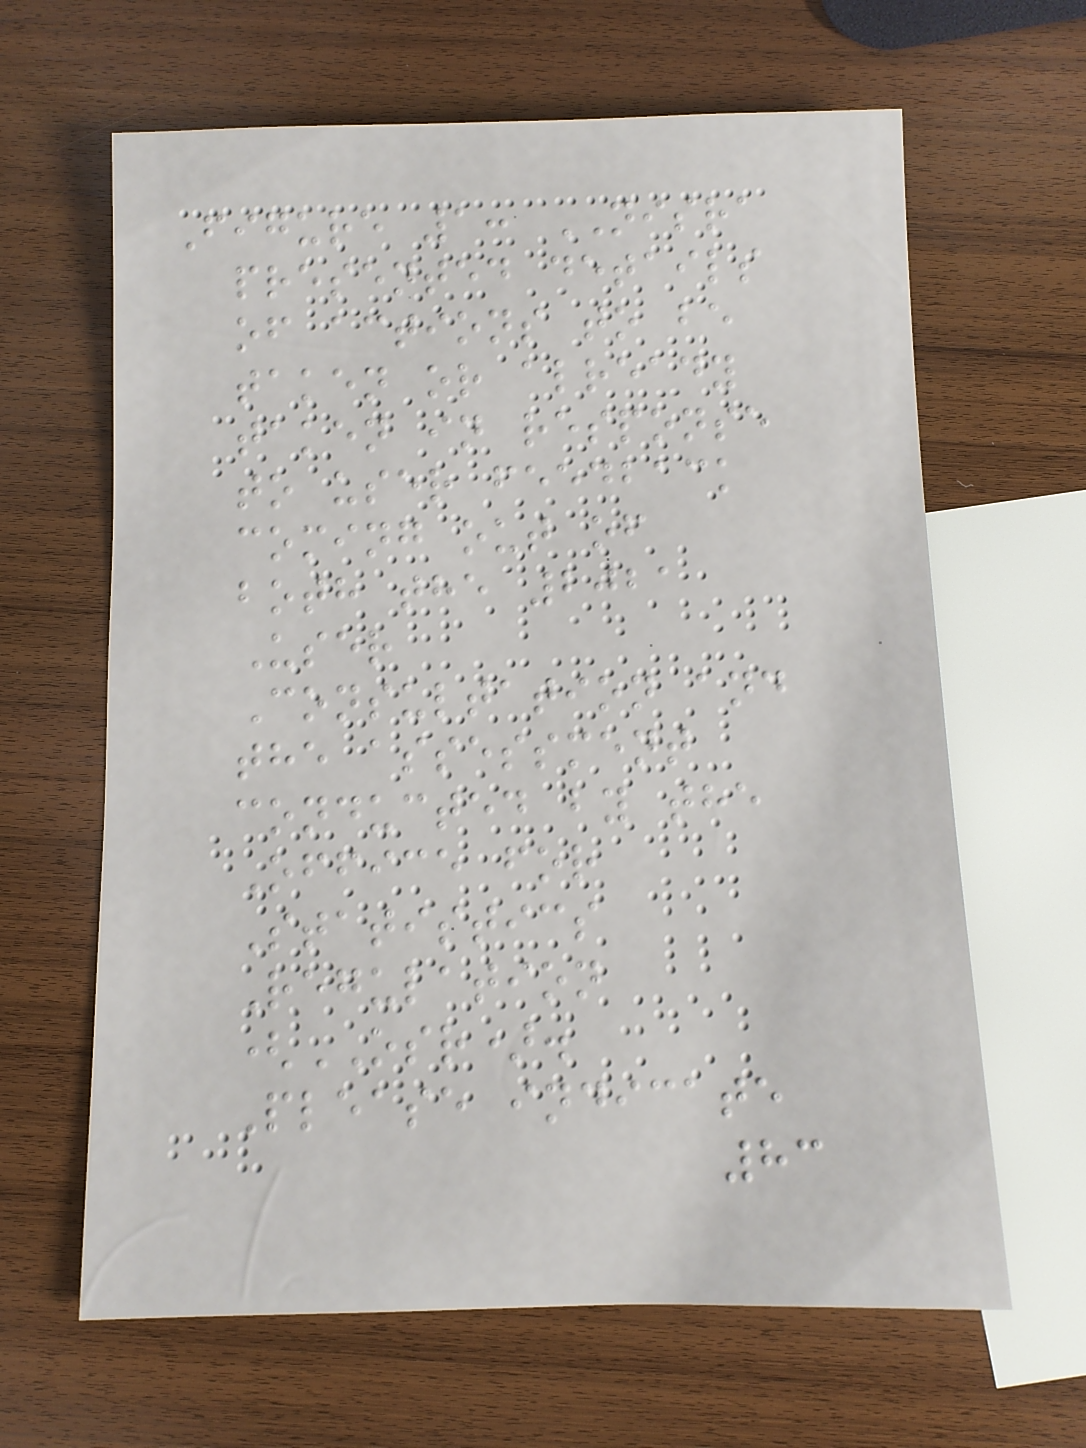Figure 1: NISRA
presented details
of actions to be
taken or already
taken in response
to user feedback
coming out of
both the 2021
User
Consultation and
the assessment
conducted by the
Office for
Statistics
Regulation
(OSR).
Please indicate
83
